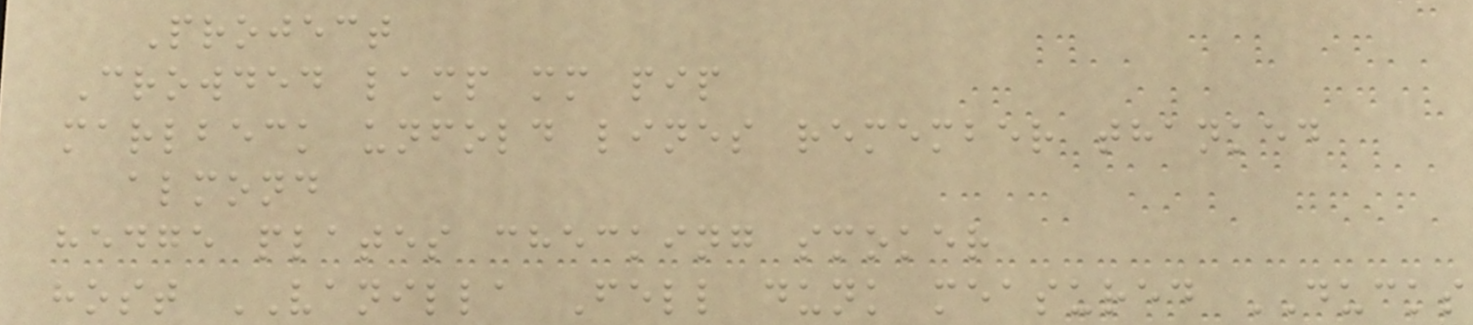Project
Crowded lamp mm pip
marlbeck unfold lines remember thanked
almond
hedge plates checking smoker
host VANILLA Fell dunk measured DUCKS
